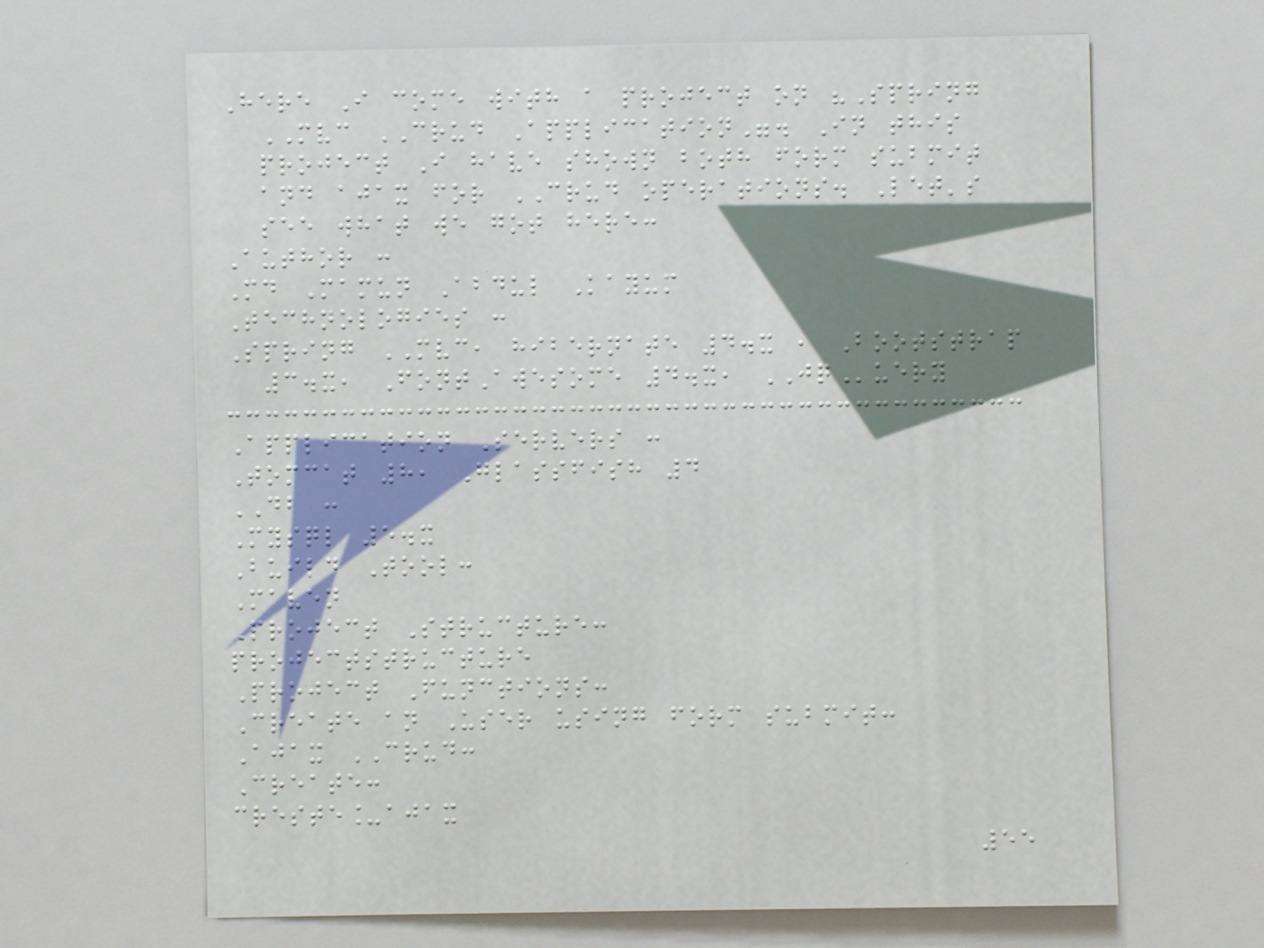Here I come with a project on "Spring
MVC CRUD Application". In this
project I have shown both form submit
and ajax for CRUD operations. Let's
see what we got here:
Author :
Md Mamun Abdul Kayum
Technologies :
Spring MVC, hibernate 4.x , Bootstrap
3.x, FontAwesome 4.x, JQuery
Application Servers :
Tomcat 8, Glassfish 4
DB :
Mysql 5.x
Build Tool:
Maven
Project Structure:
projectstructure
Project Functions:
Create an User using form submit:
Ajax CRUD:
Create:
creste_ajax
55
